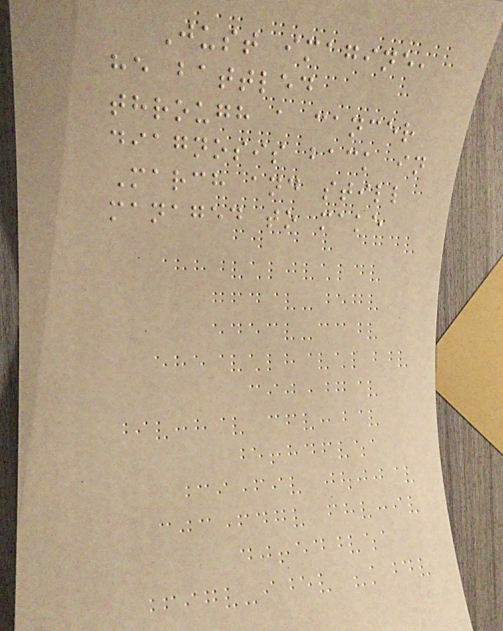Just imagine,
he battled
through a cancer
diagnosis back in
March and still
managed to make
